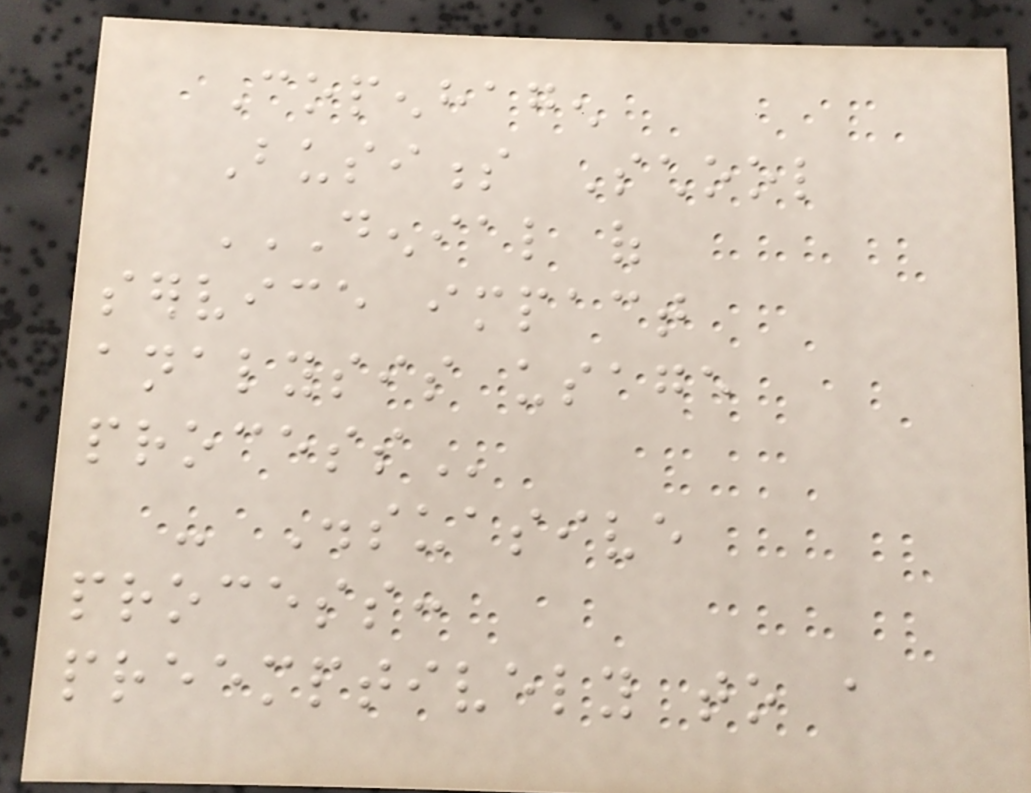Copenhagen
Business School
DENIAL OF
SERVICE IMPACT
ANALYSIS USAGE
PROCESS
- Dissuasive
process:
preemptively to a
